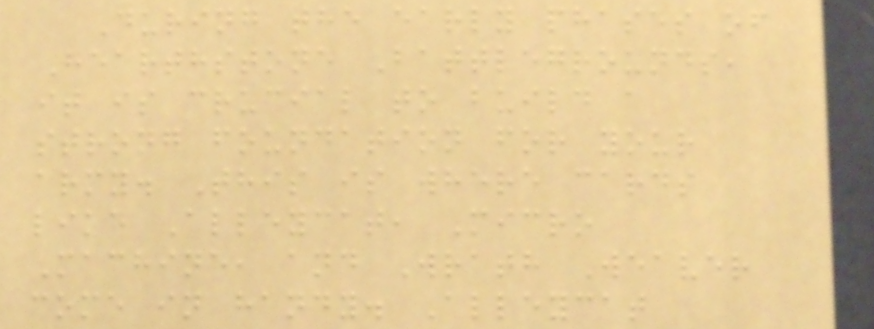During the early phases of
Hearthstone Battlegrounds,
it is crucial to build a
strong foundation for your
army. This is where cards
like Alleycat, Micro
Machine, and Wrath Weaver
come in handy. Alleycat
